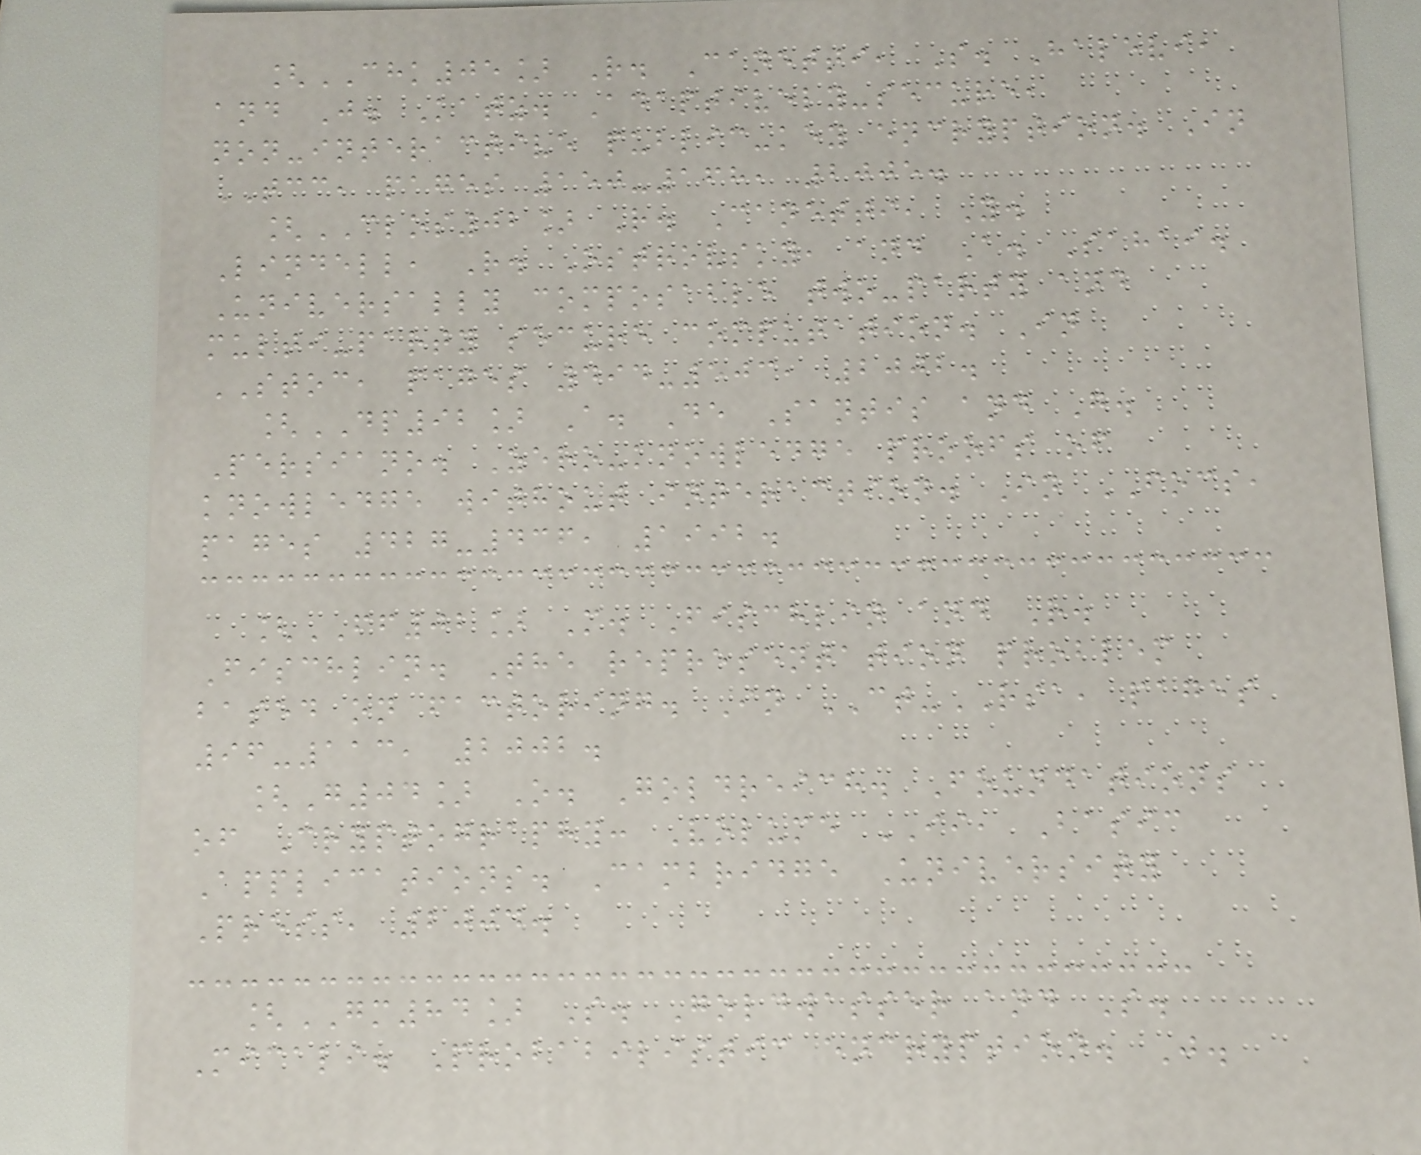[CHK05] R. Canetti, S. Halevi,
and J. Katz. Adaptively-secure,
non-interactive public-key encryption. In
TCC, pages 150-168, 2005.
[CLOS02] R. Canetti, Y.
Lindell, R. Ostrovsky, and A. Sahai.
Universally composable two-party and
multi-party secure computation. In
STOC, pages 494-503, 2002.
[DP92] A. De Santis and G.
Persiano. Zero-knowledge proofs of
knowledge without interaction. In FOCS,
pages 427-436, 1992.
[FF02] M. Fischlin and R.
Fischlin. The representation problem
based on factoring. In CT-RSA, pages
96-113, 2002.
[G04] O. Goldreich. Foundations
of Cryptography: Volume II, Basic
Applications. Cambridge University
Press, 2004.
[GM84] S. Goldwasser and S.
Micali. Probabilistic encryption. J.
